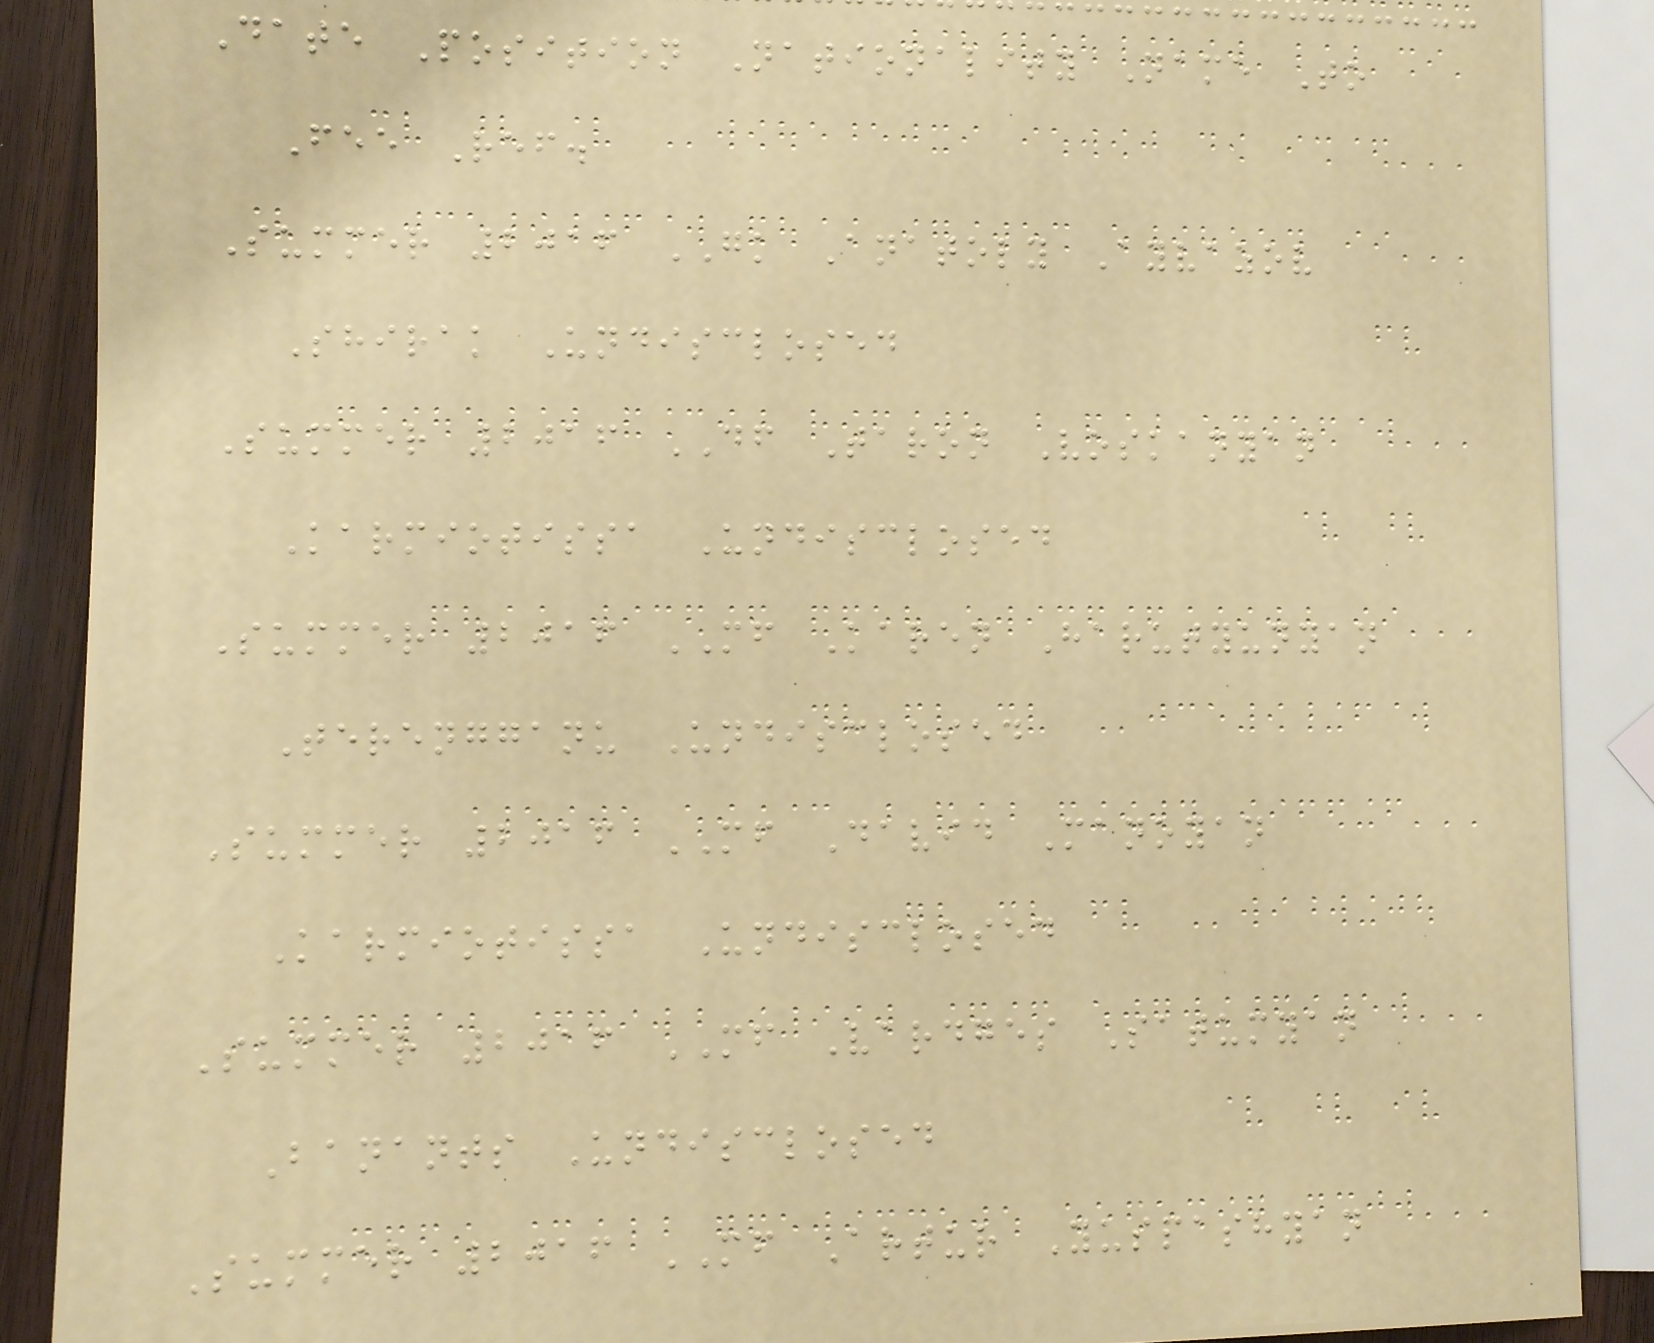Date Position Nationality Name To
Fee Ref.
Summer 2016 GK Anatoly Ayvazov
Shirak Undisclosed
Summer 2016 DF Taron Voskanyan
Karmiotissa Undisclosed
Summer 2016 MF Karen Harutyunyan
Terengganu Undisclosed
Summer 2016 MF David Manoyan
Karmiotissa Undisclosed
Summer 2016 MF Vardges Satumyan
Banants Undisclosed
Summer 2016 MF Artur Yuspashyan
